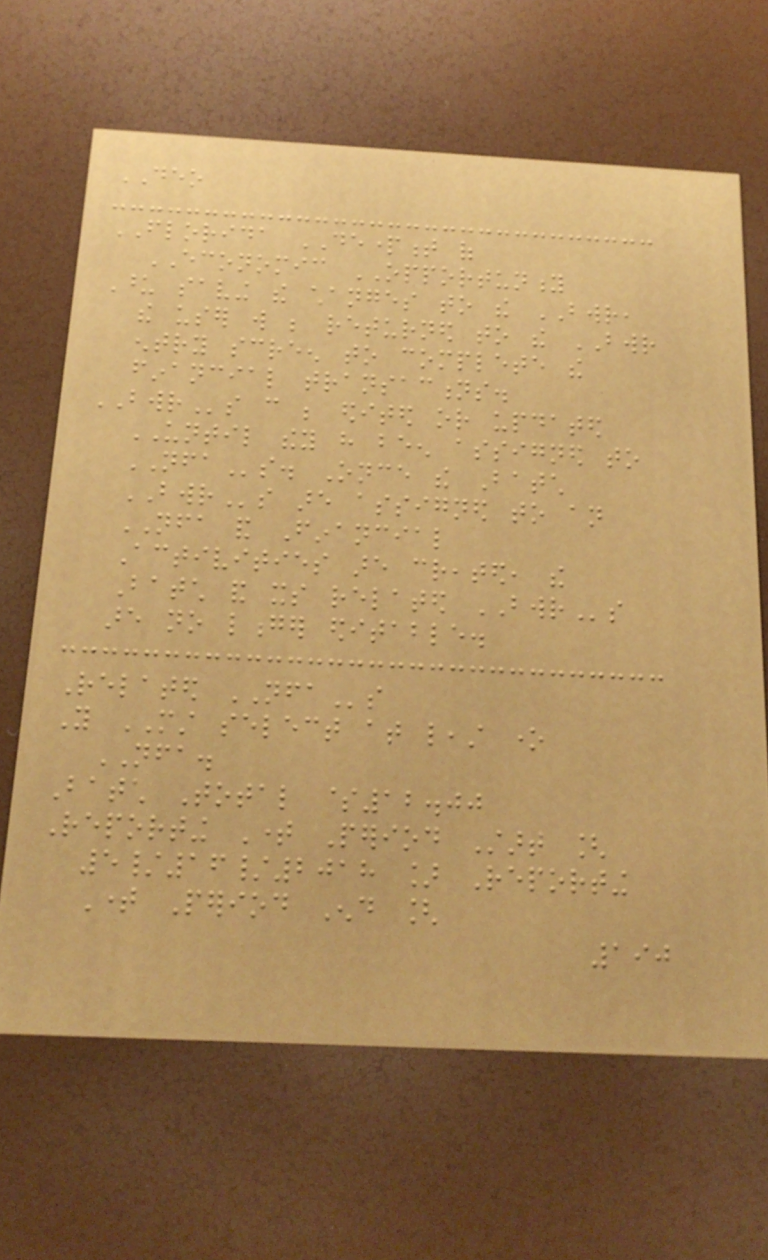DEO
FLORIDA DEPARTMENT of
ECONOMIC OPPORTUNITY
Upon saving the changes to the BWR,
the user will be returned to the BWR
entry screen to complete the
financial transactions.
BWRs can be edited or updated
UNTIL they have been assigned to
NFAs. Once the Batch
BWRs are assigned to an
NFA and Financial
Activities are created, the
Batch and its related BWRs
are no longer editable.
Related NFAs
You MUST select at least one
NFA.
Batch Total $12.00
Reporting Time Period Start [
5/16/2018 ] Reporting
Time Period End [
190
